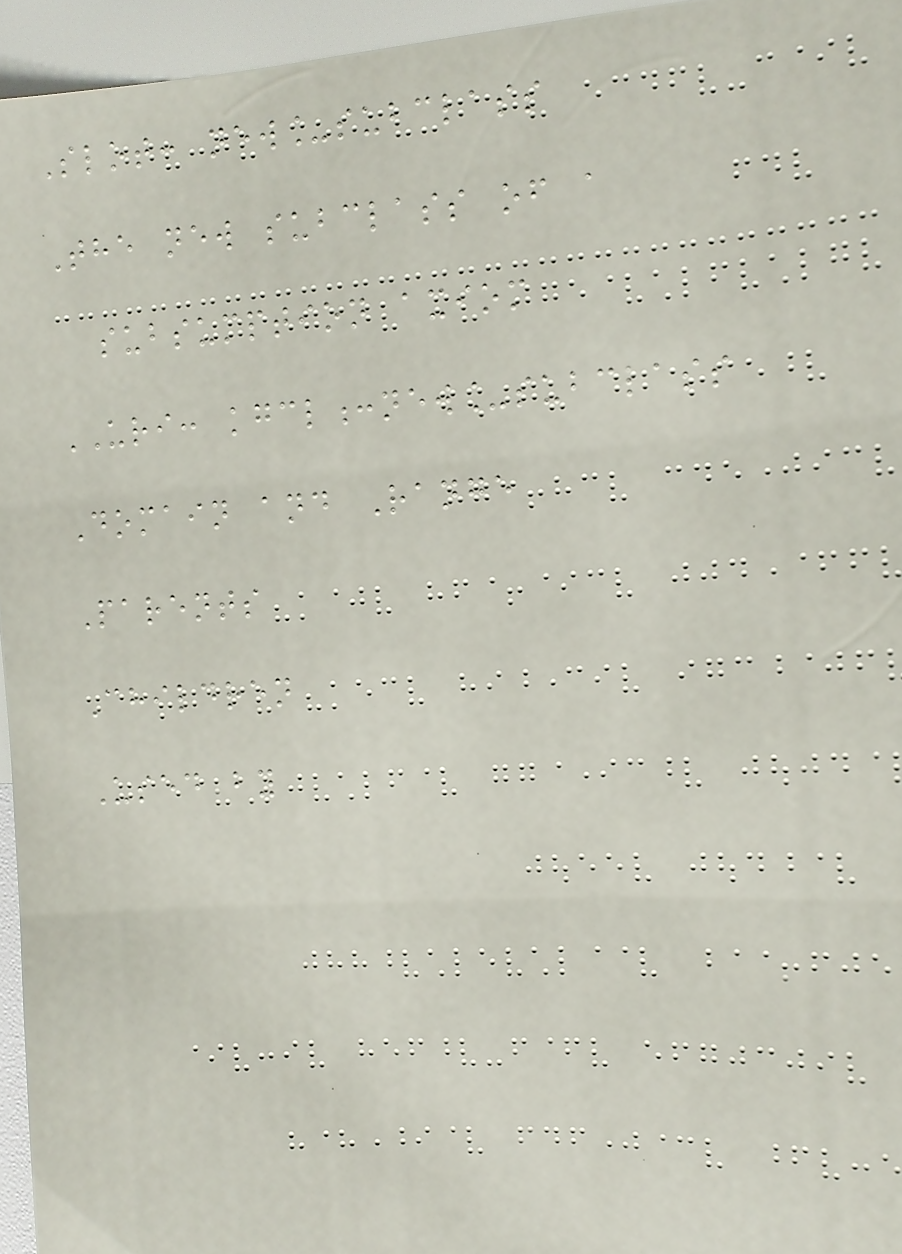Slot: new_subclass
The new subclass of a
subsumption axiom
URI: kgcl:new_subclass
Domain and Range
Parents
Children
Used by
